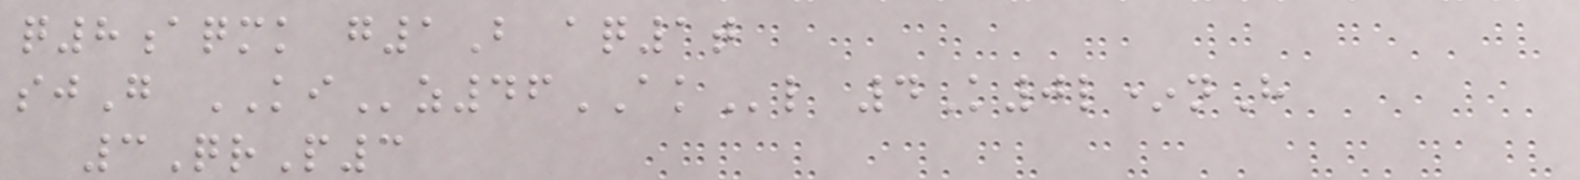q8aqmk g1B aq1t
sjG KIz46AKl 4K0l*nH
3QrP3
